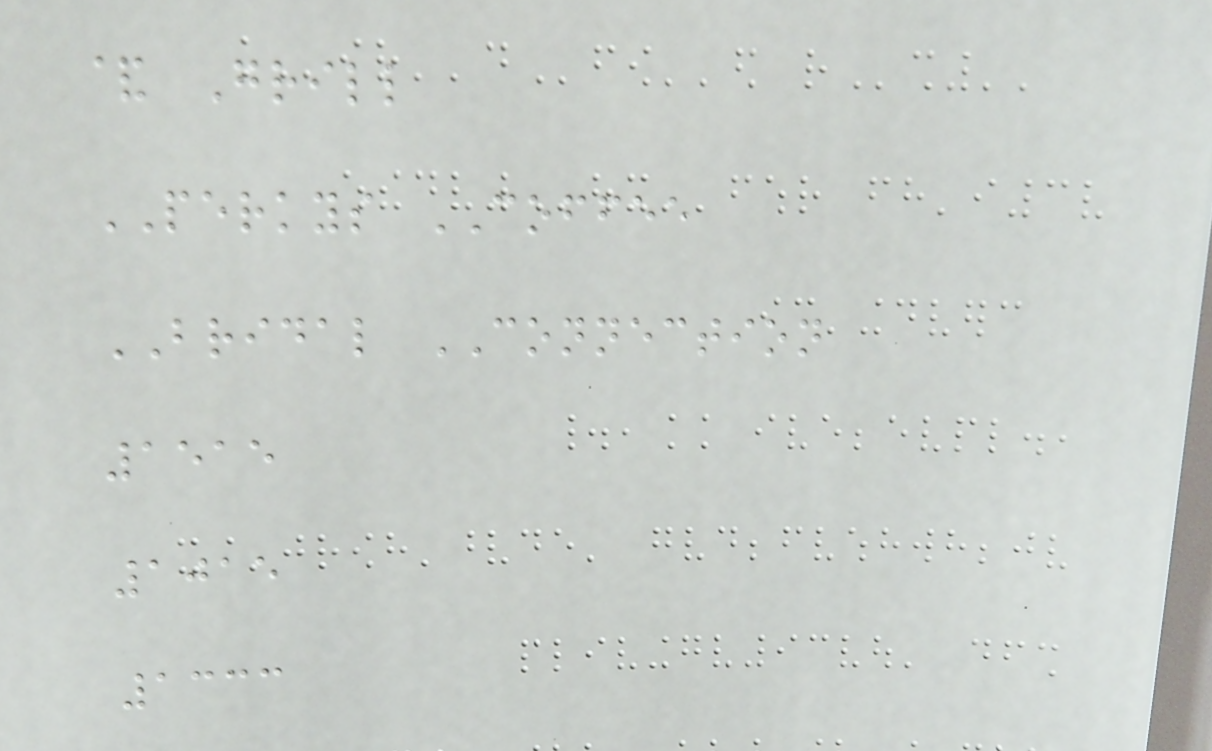& Grill
PERKYS COFFEE
BRIDAL CONNECTION
1515
1015
1333
